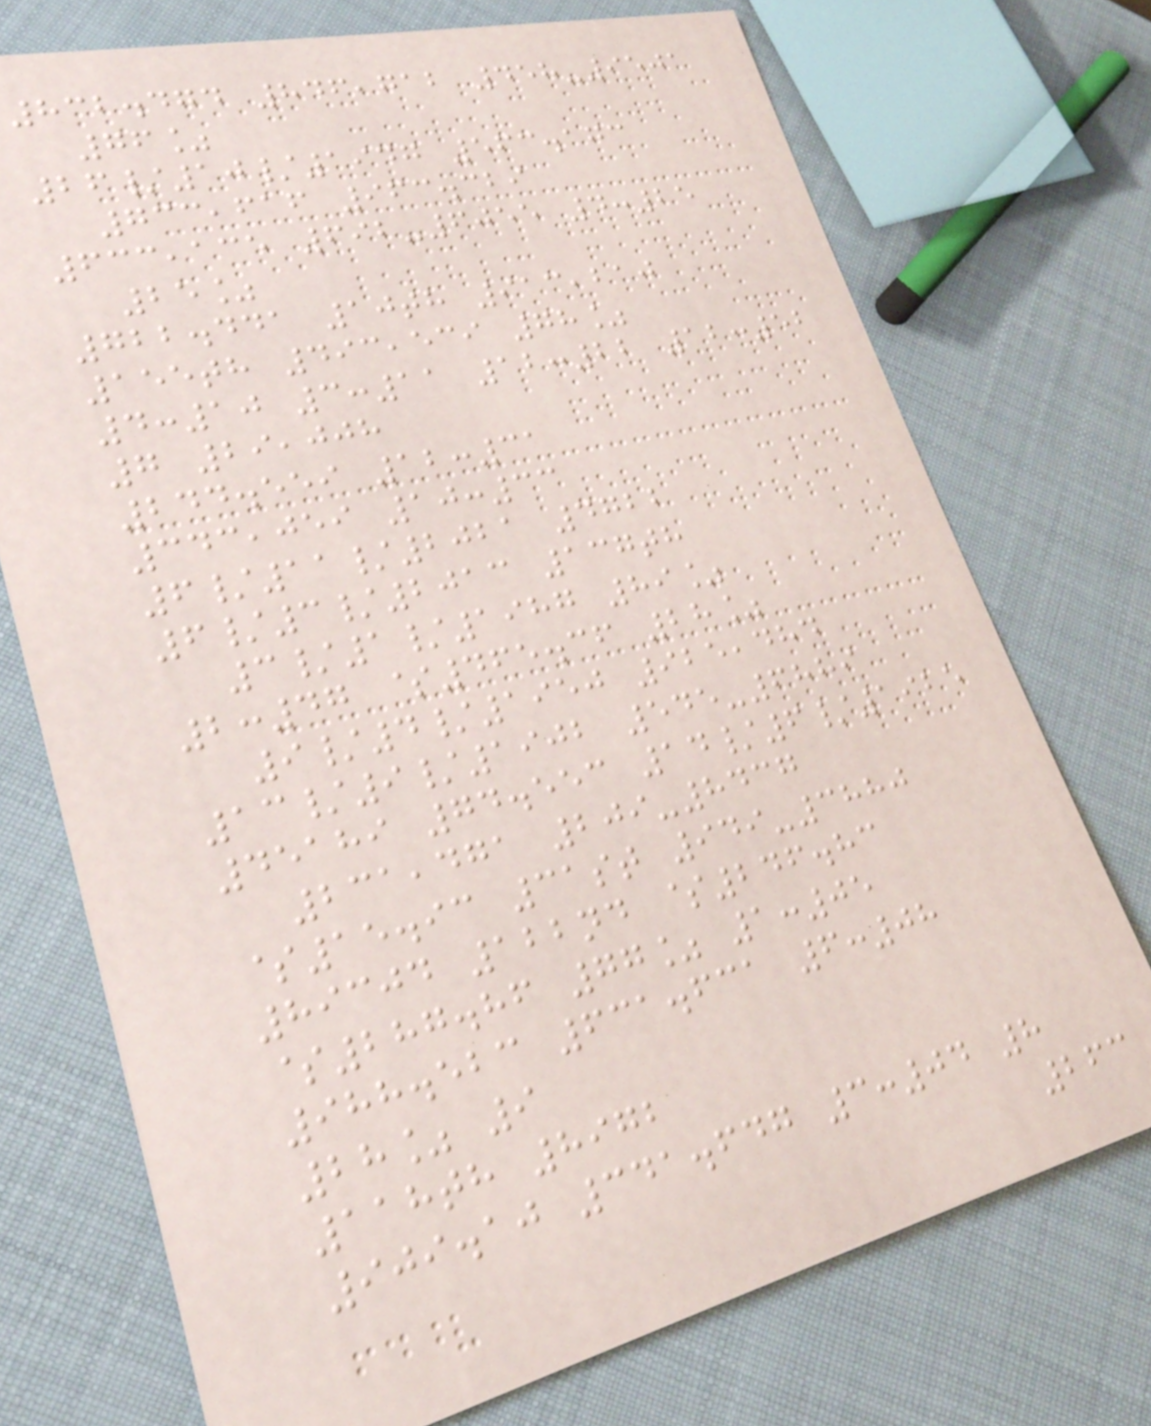832.474 846,712 458-9501
76%
26/10/1947 563.173
733,616 963.329
633,135 692-6055 4:25
25%
722.441 10th 913,210
155th 493,539 78%
4:10 3:11 12:22 12:52
7 29,008
244.559 12:31
343,059 10:33
6/11/2021 4722
6/3/2013 137th
3/1/1987 89%
2:47 $465.36 28%
9/4/1950 925,484
13/9/1902 545-6889
45189 74.553 14/6/1925
231,471 209-8437
$15.93 31st 949-3880
89304 122nd $246.83
$287.86 77% 1:05
988.523 631.631 6:08
28% 9
118th 8972
909.10 341.647 3:04 8
263
